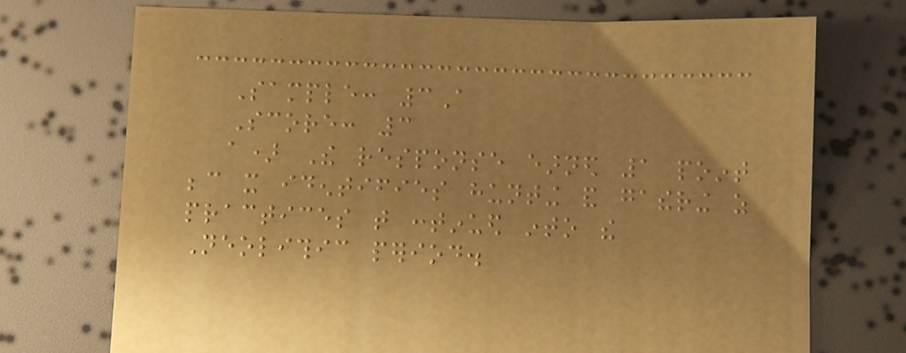Sample: 3A
Score: 3
a) The response earned 1 point
because it identifies hunting and gathering as
practices that continued into the
Neolithic period.
